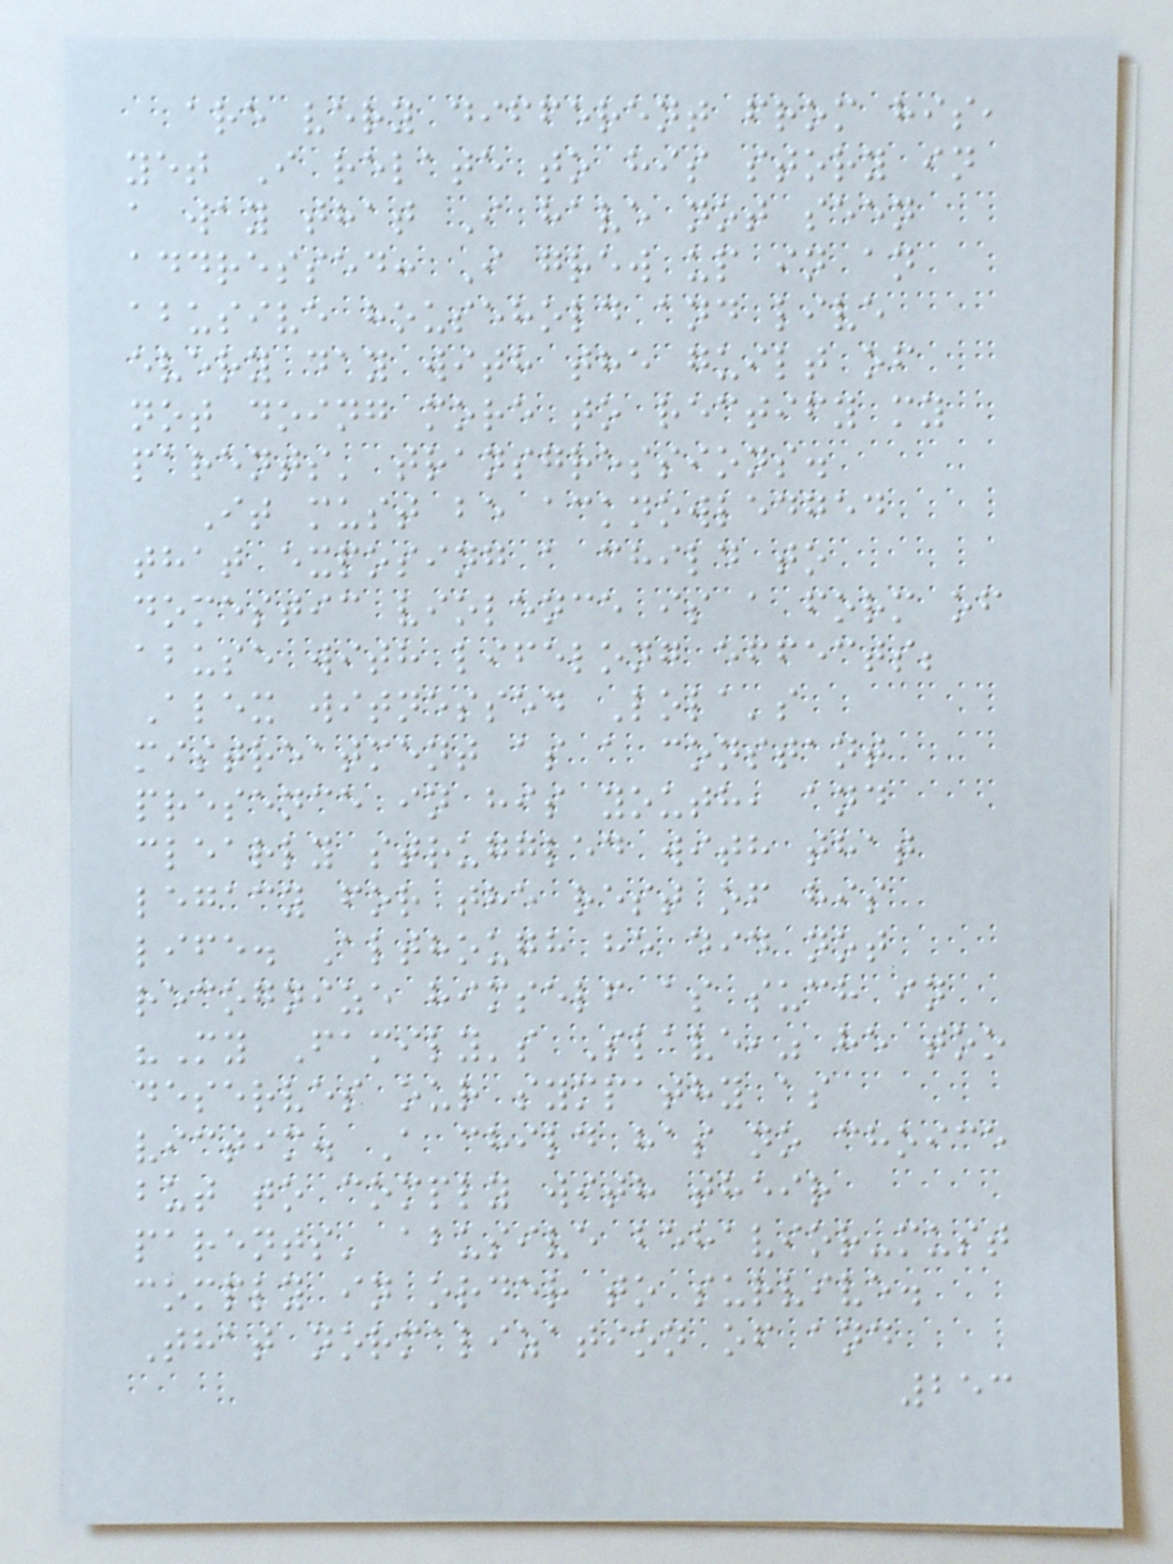are very different from his,
yet I relate to his story in
a way that I have not seen
addressed: I grew up in an
abusive household and live
every day with the guilt of
not doing more to rectify my
parents' transgressions.
It must be acknowledged
that exposing a child to
domestic violence is a form of
abuse with lifelong effects;
Alex witnessed Lola's
mistreatment as a constant
presence in his youth, and
clearly struggled with that
legacy for the rest of his
life. Although he did not
recognize himself as such in
"My Family's Slave," he too
deserves our sympathy as
victim. A child has no choice
but to comply with their
parents' abusive behavior-must
comply in order to survive.
That normalization of and
253
